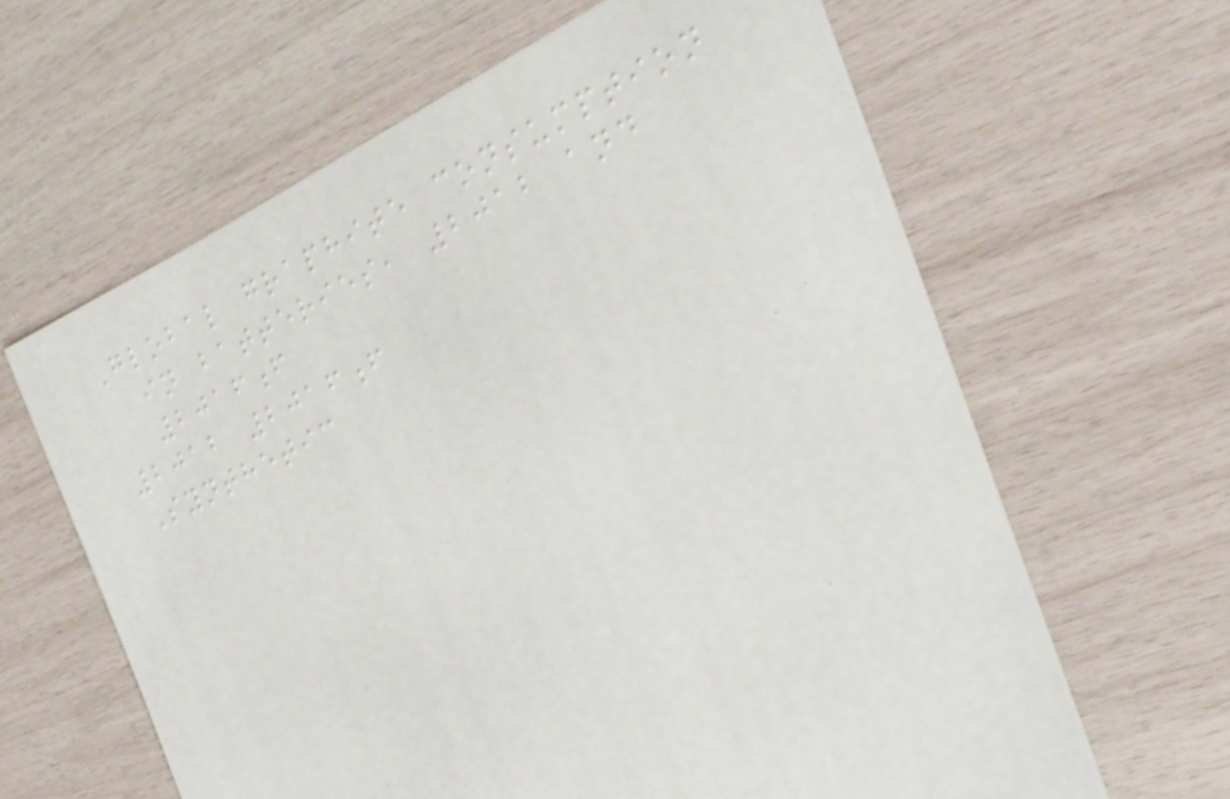Global graphite consumption
in batteries, 2012 and
2016f
2012 2016f
Synthetic
